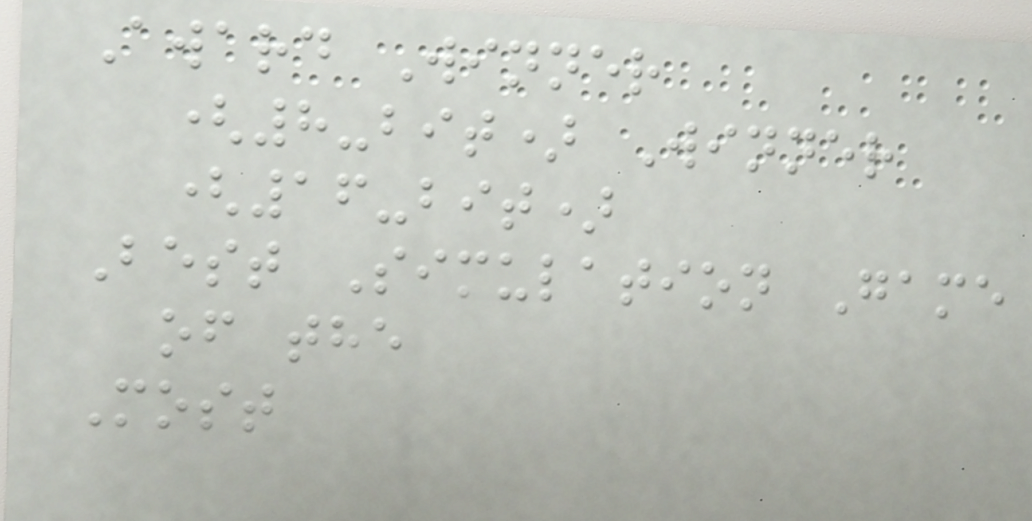Award Winner
(8-bit) Winner
(16-bit)
Best Simulation Game
of the
Most
